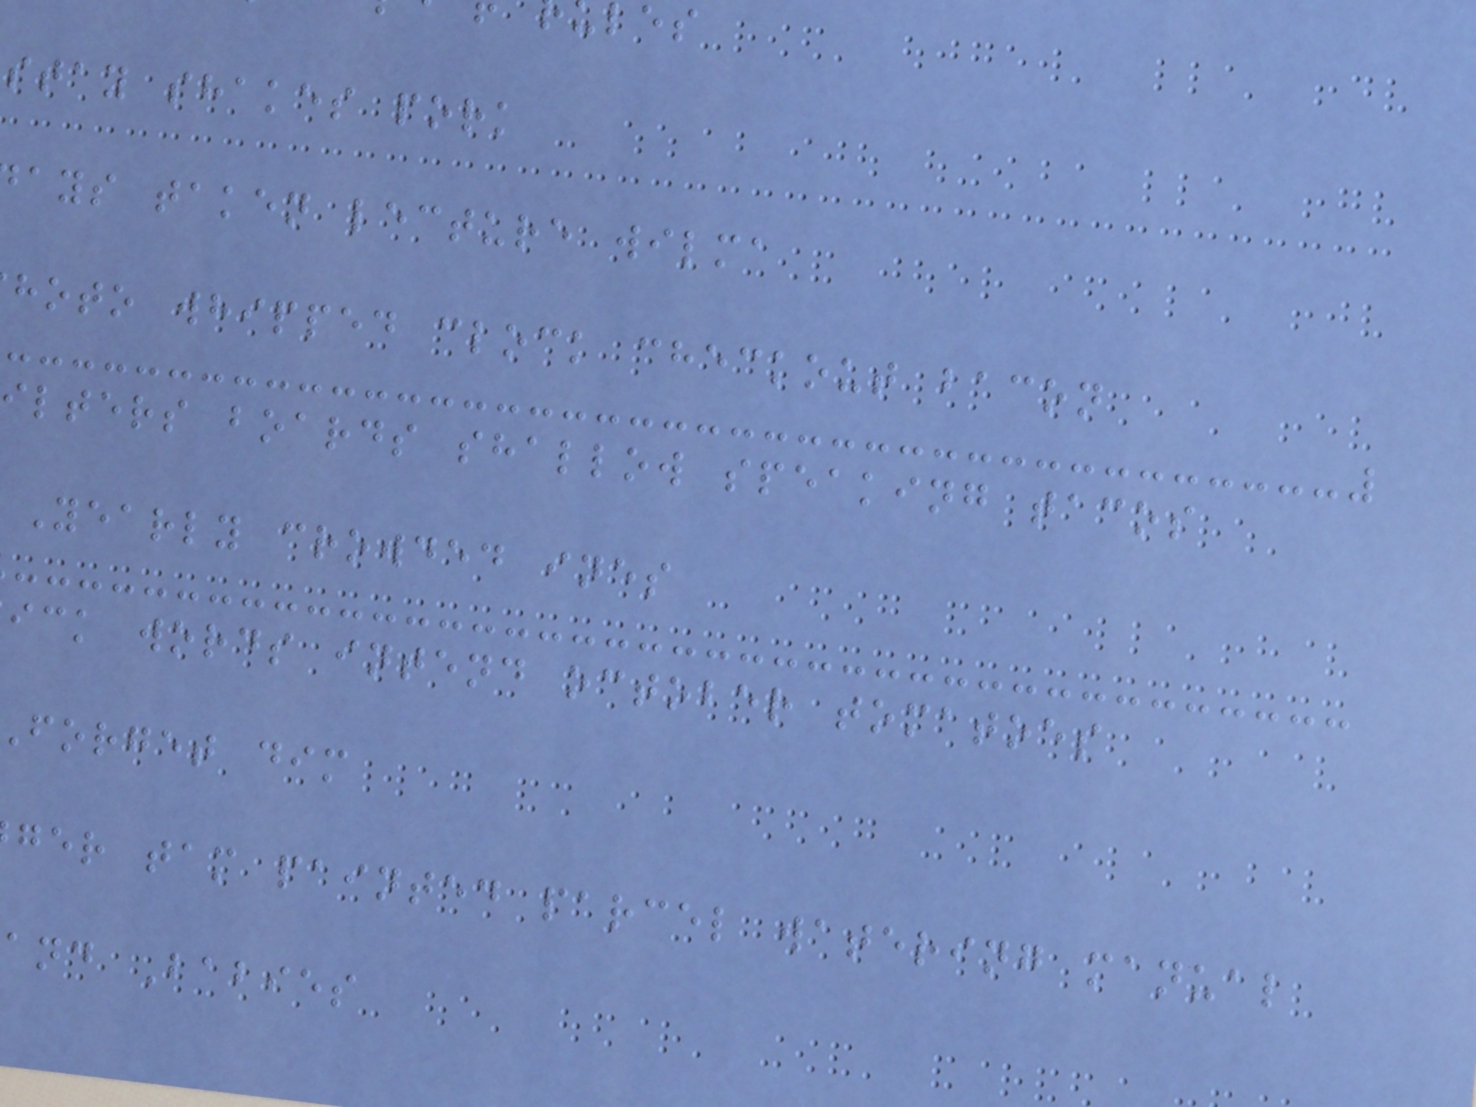stay shakes pork
ays taken lecture wilma
hoto whipped clock checkout bacon
ilters boards shallow speaking tacos
Yearly crowded ines
ick words intend october tomatoes
forget dim
ger tam painted parcel watering manual
and Babies
